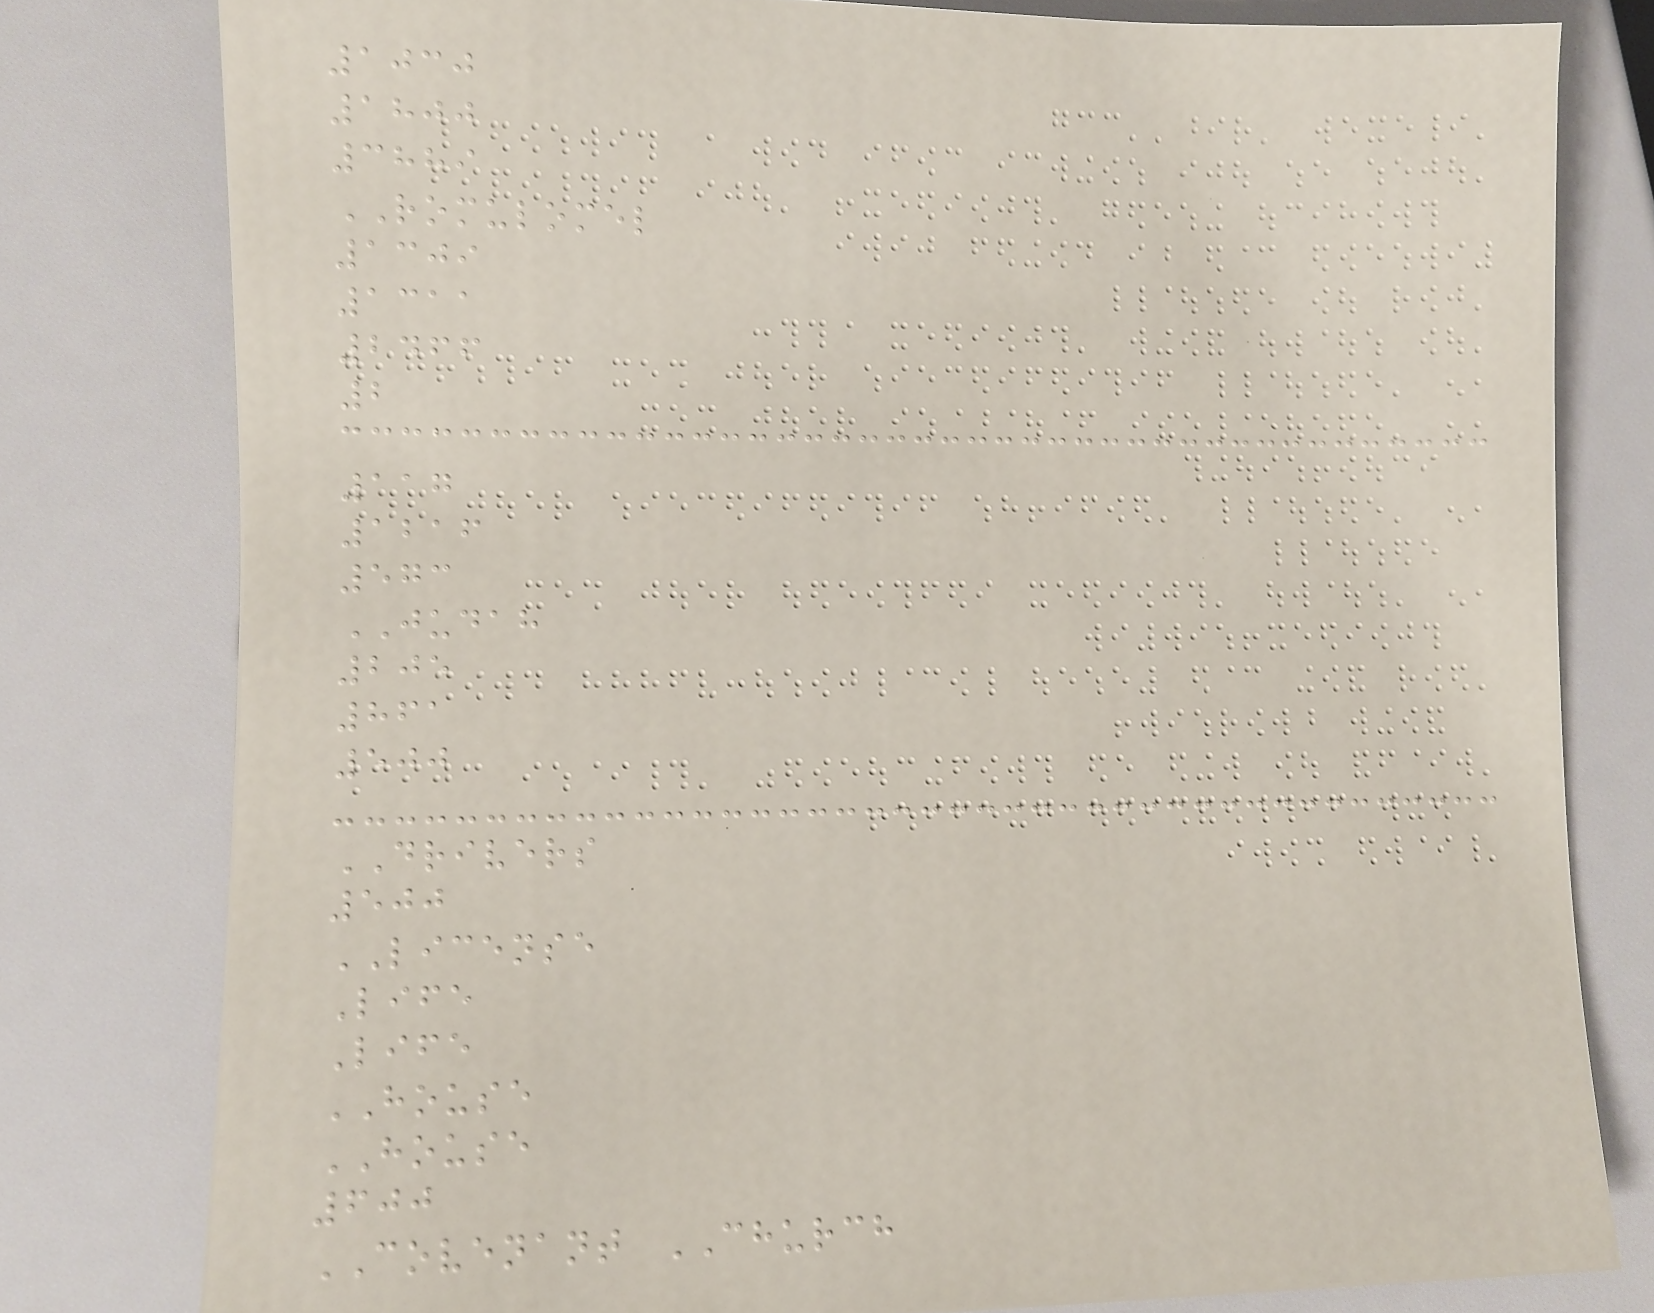1030
1800
3889
ROMULOMEL
1309
1311
2466
2
117
1216
573
JUDAH
205
861
500
DRIVERS
500
LICENSE
Life
Life
HOUSE
HOUSE
600
COVENANT CHURCH
